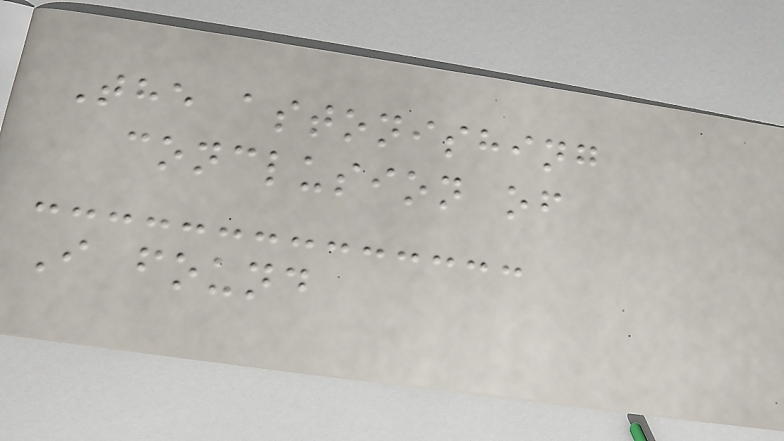The astonishing
conclusion of
I found
